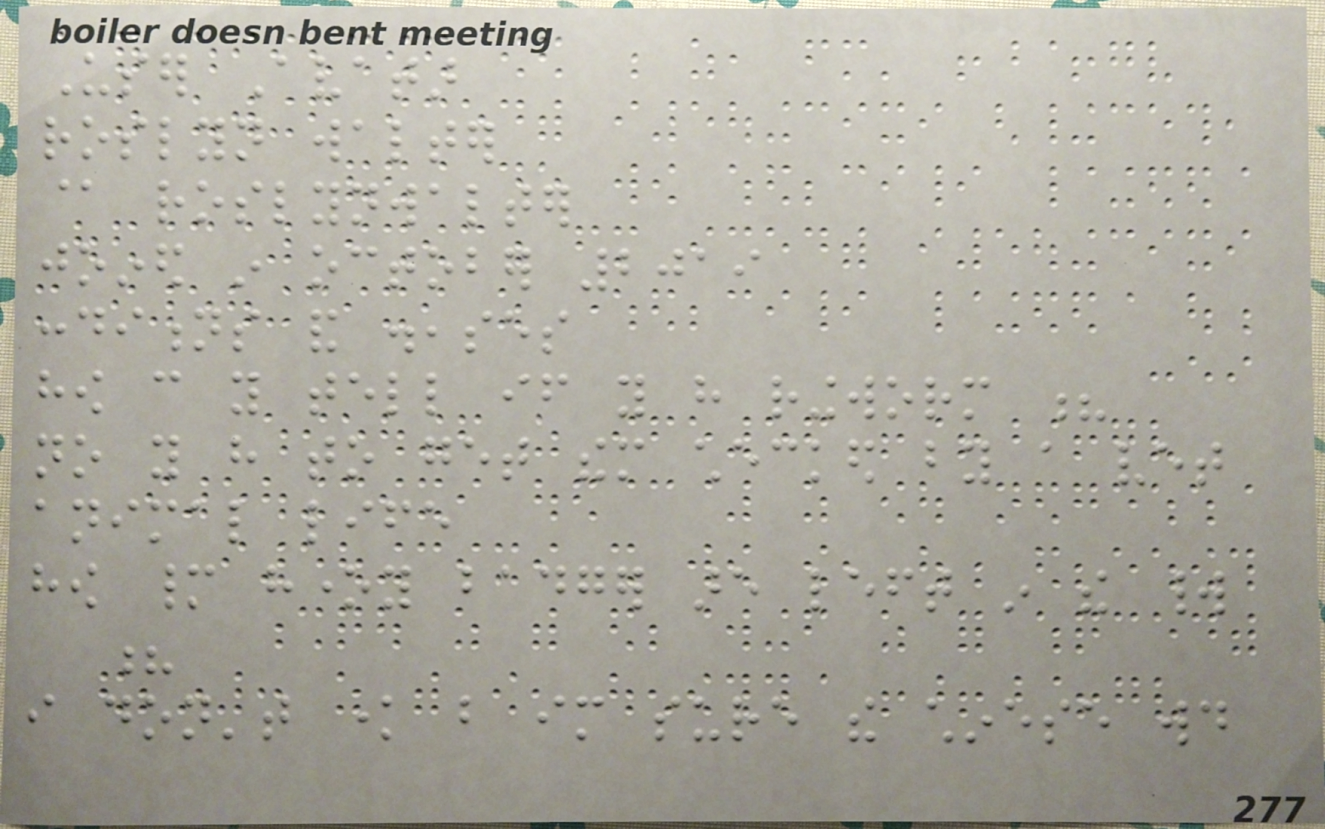User Avatar
roslyn walter
@ roslynwalter
joined in october 2019
conditions and diseases
how can you tell if you have ringworm ?
no you have to get them checked by a vet
animal life
how many honey badger are left in the world
?
i don't know but im sure the chinese would
